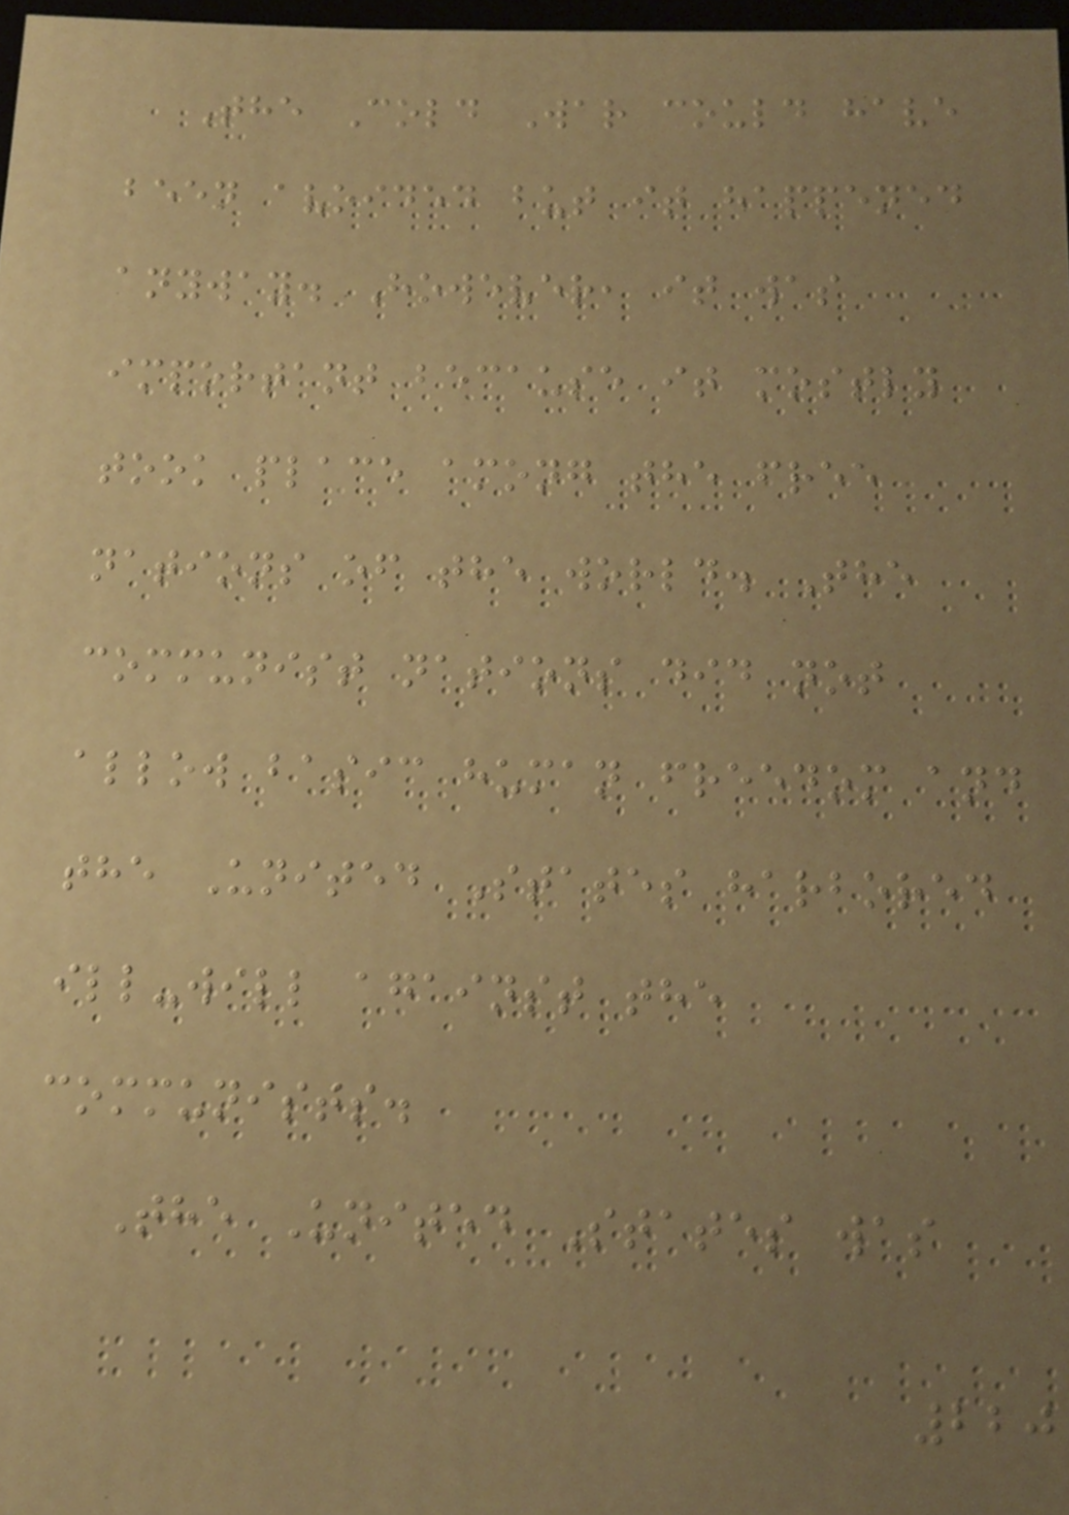The Cold War could have
been avoided but it happened
anyway. However, it was
important because it mostly
took place among the free
nations of the world. The
communist nations did not
allow basic human freedom and
the United States harbored
ill-will against the
communists.
The United States was
220
